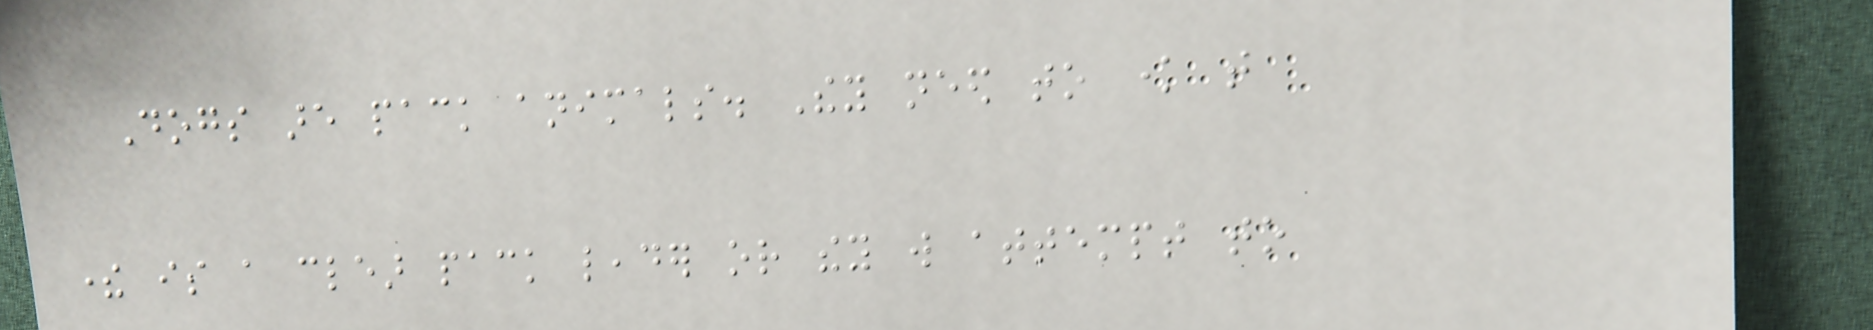Dogs are pack animals. They need to know that
there is a clear pack leader or they will attempt to
